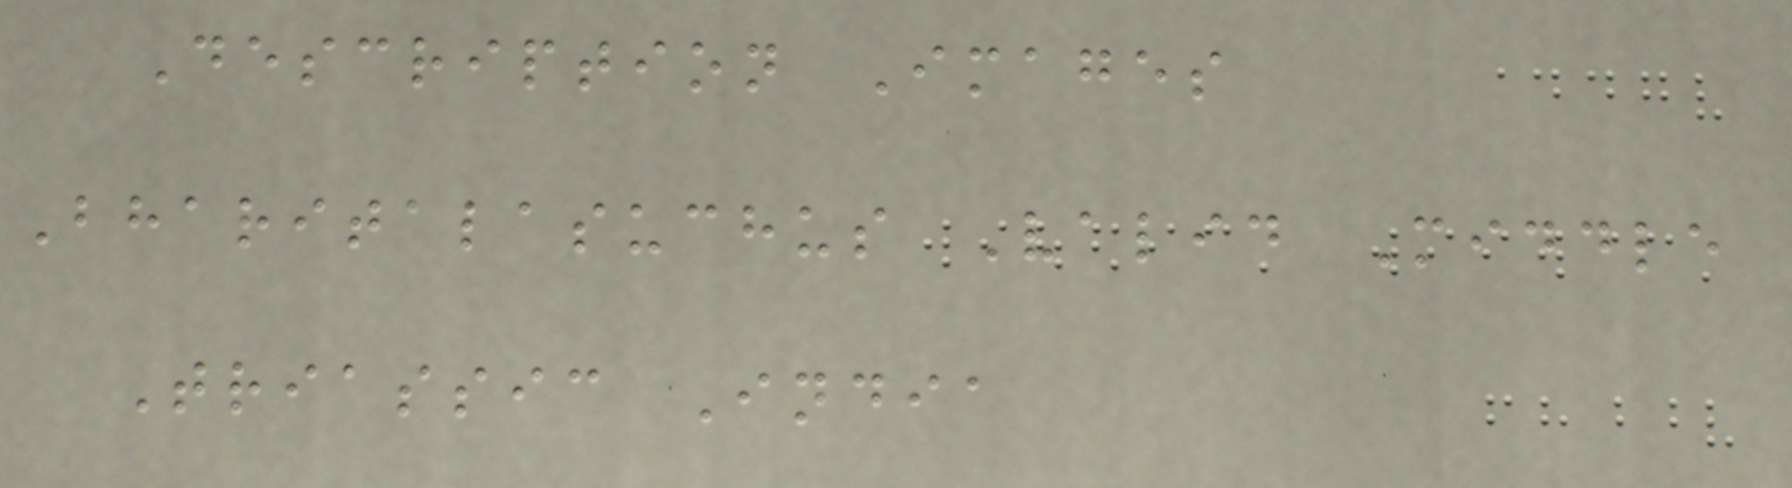Description Images
Bharitalasuchus Valid Middle
Triassic India
